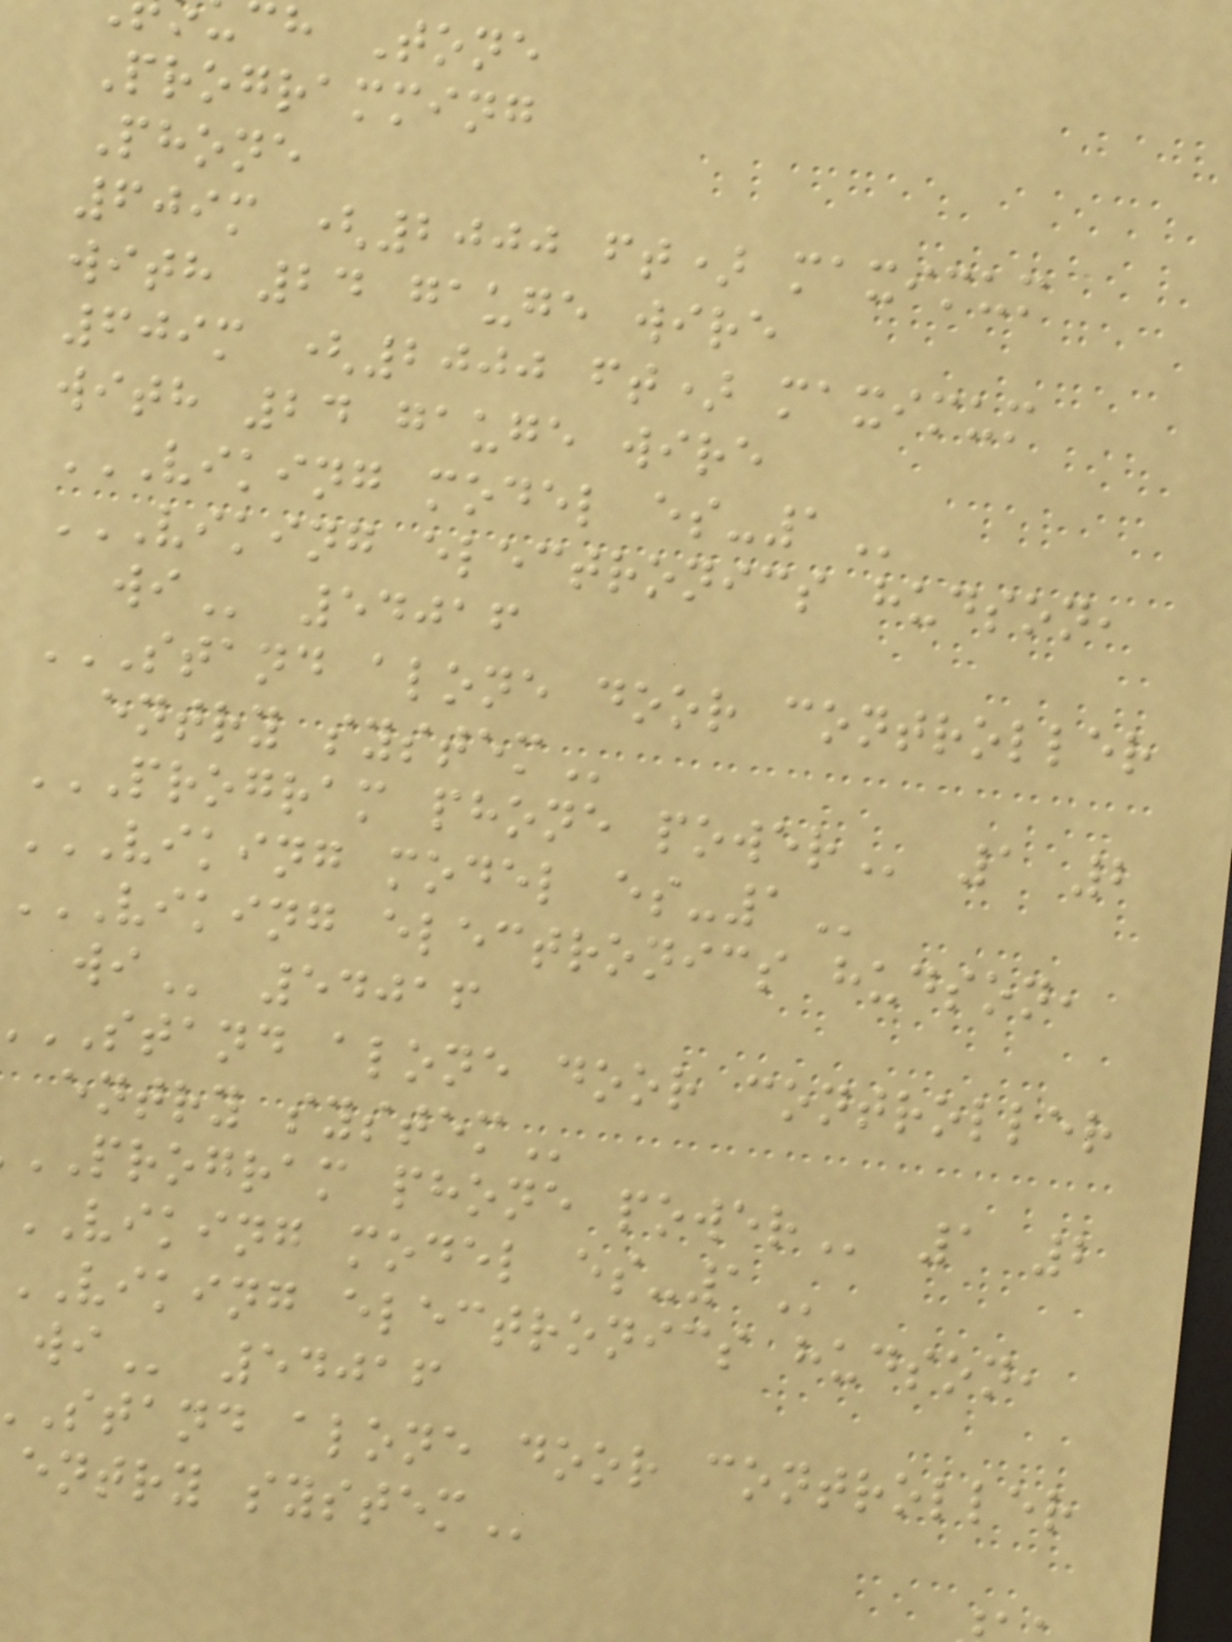h Tone
Programming
Phone
609m (2000 ft) maximum
with 24 gauge wire
609m (2000 ft) maximum
with 24 gauge wire
VIKING MODEL ES-1
VIKING ELECTRONICS HUDSON,
54016
STAND ALONE DOOR CONTROLLER
entry
PROGRAM PHONE POWER 1 2
VIKING MODEL ES-1
VIKING ELECTRONICS HUDSON,
54016
STAND alone door controller
entry
PROGRAM phone
VIKING model
VIKING electronics hudson,
54016
stand alone door controller
entry
